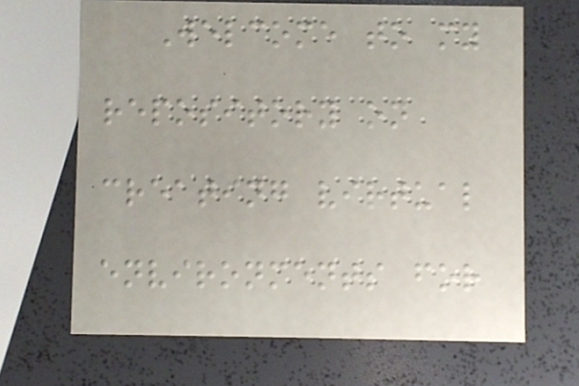Welcome to my
repository on
creating virtual
environments for
